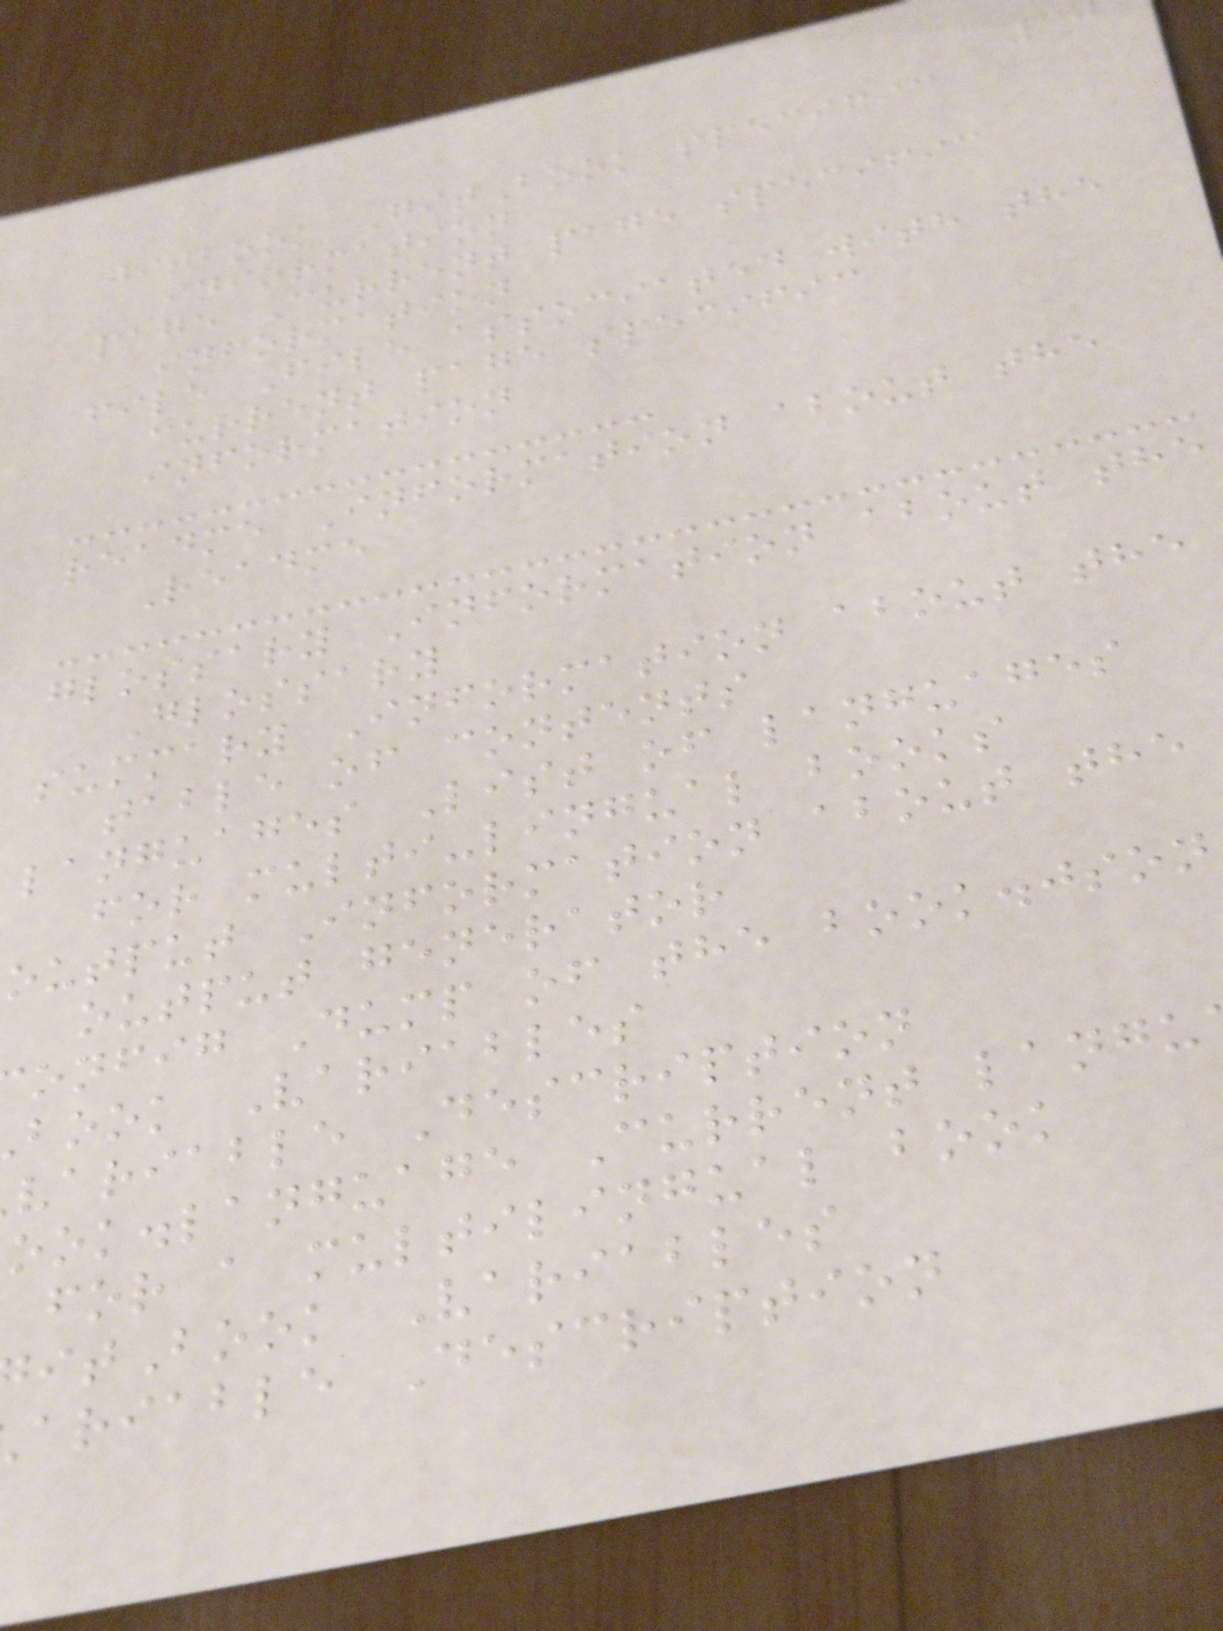gitbook GitBook specific
information
page Current page specific
information
file File associated with the
current page specific
information
readme Information about the
Readme
glossary Information about the
Glossary
summary Information about the
table of contents
languages List of languages
for multi-lingual books
output Information about the
output generator
onfig Dump of the book.json
book Variables
variable Description
ook.language Current langu
for a multilingual book
itBook Variables
ariable Description
